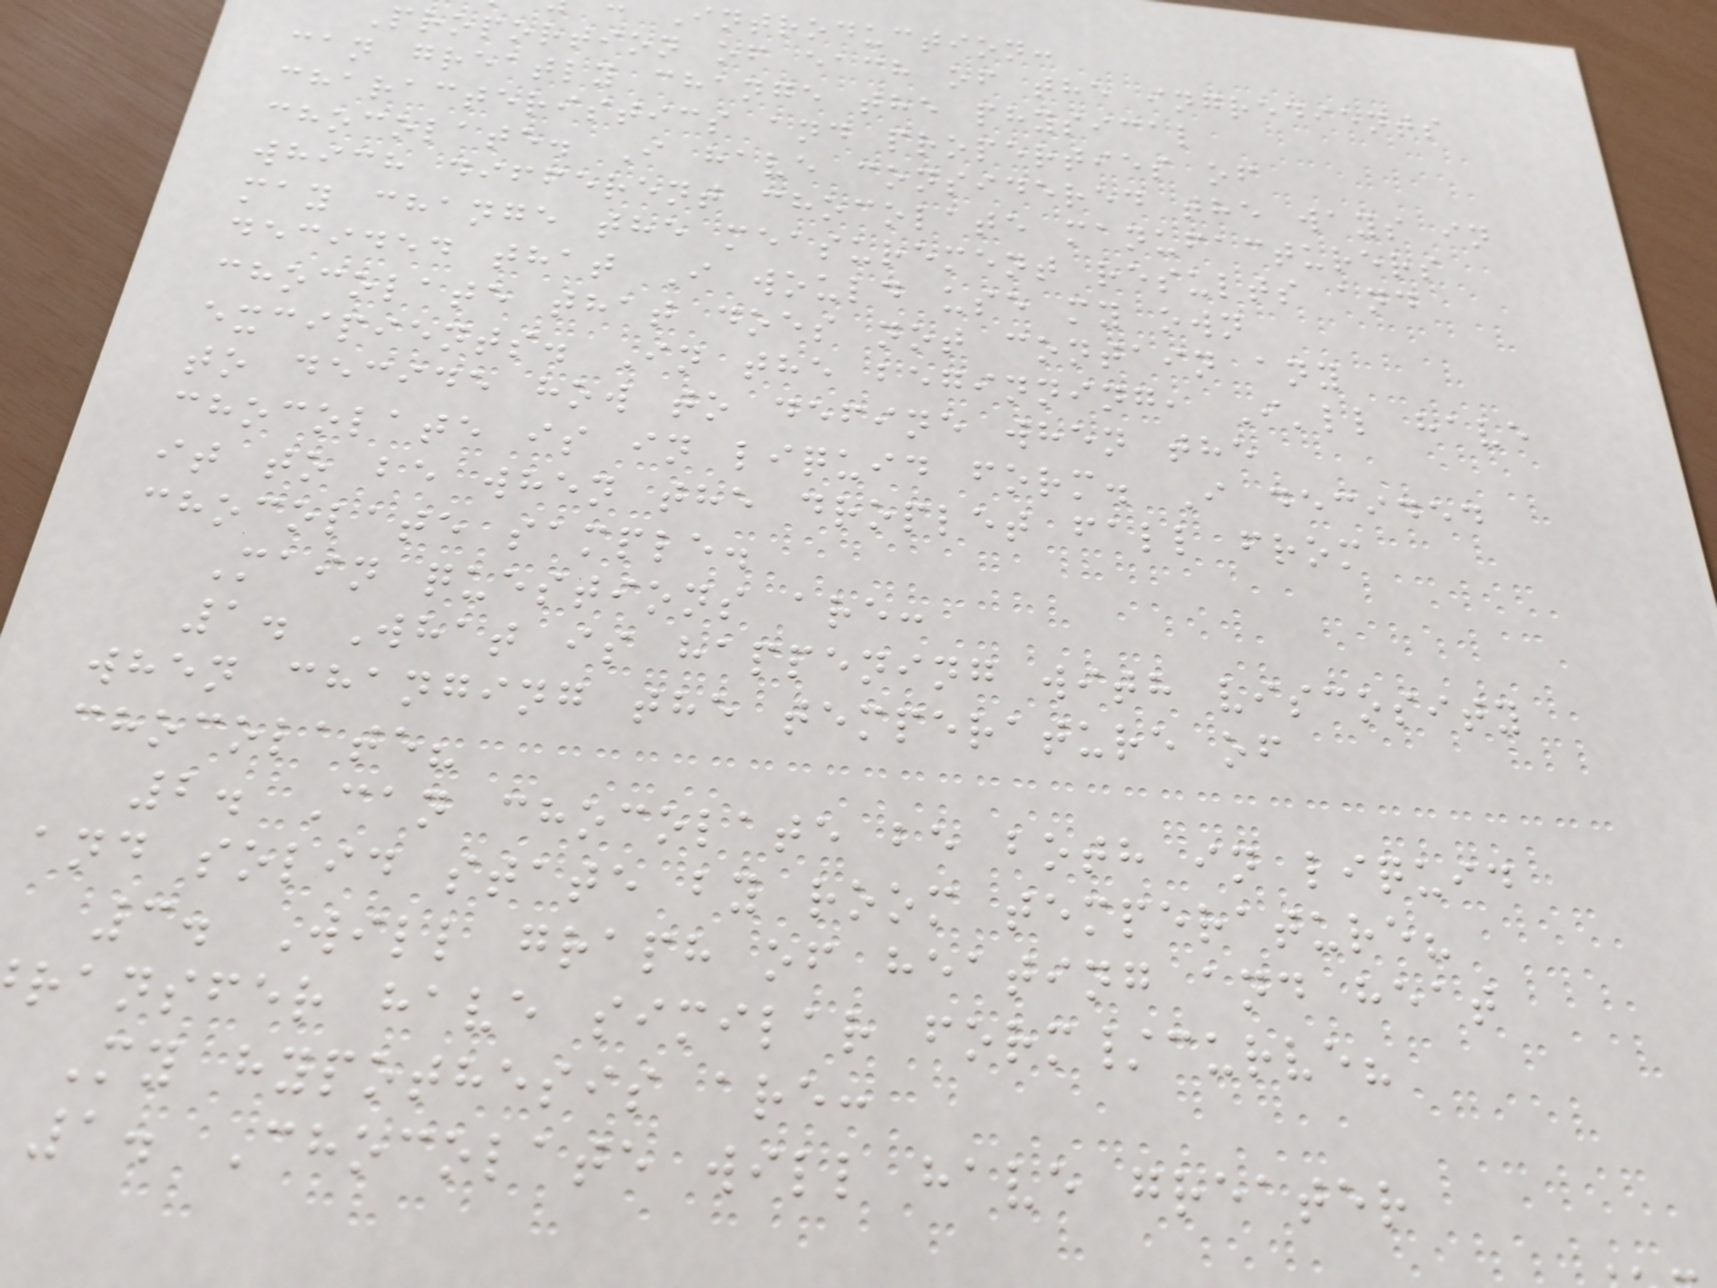Introduction:
Proportion of each of the ingredients
can greatly change the physical
characteristics and properties of
chocolate. I have considered the ways in
which different chocolate manufacturers
may change the measurement results and
decided that I would use my own
chocolate that does not contain any
excipients. In the beginning, I'll have
to decide how to define when the
chocolate is in liquid form. I decided
it to be when the droplet fall from
chocolate sample.
Main questions are:
1. What is happening with viscosity
when changing the temperature of
chocolate?
2. Can chocolate be both in liquid
and solid state by room temperature?
3. Will graph of heating and heat
ransfer have similar form/curve?
My hypothesis are:
1. Chocolate will have greater
